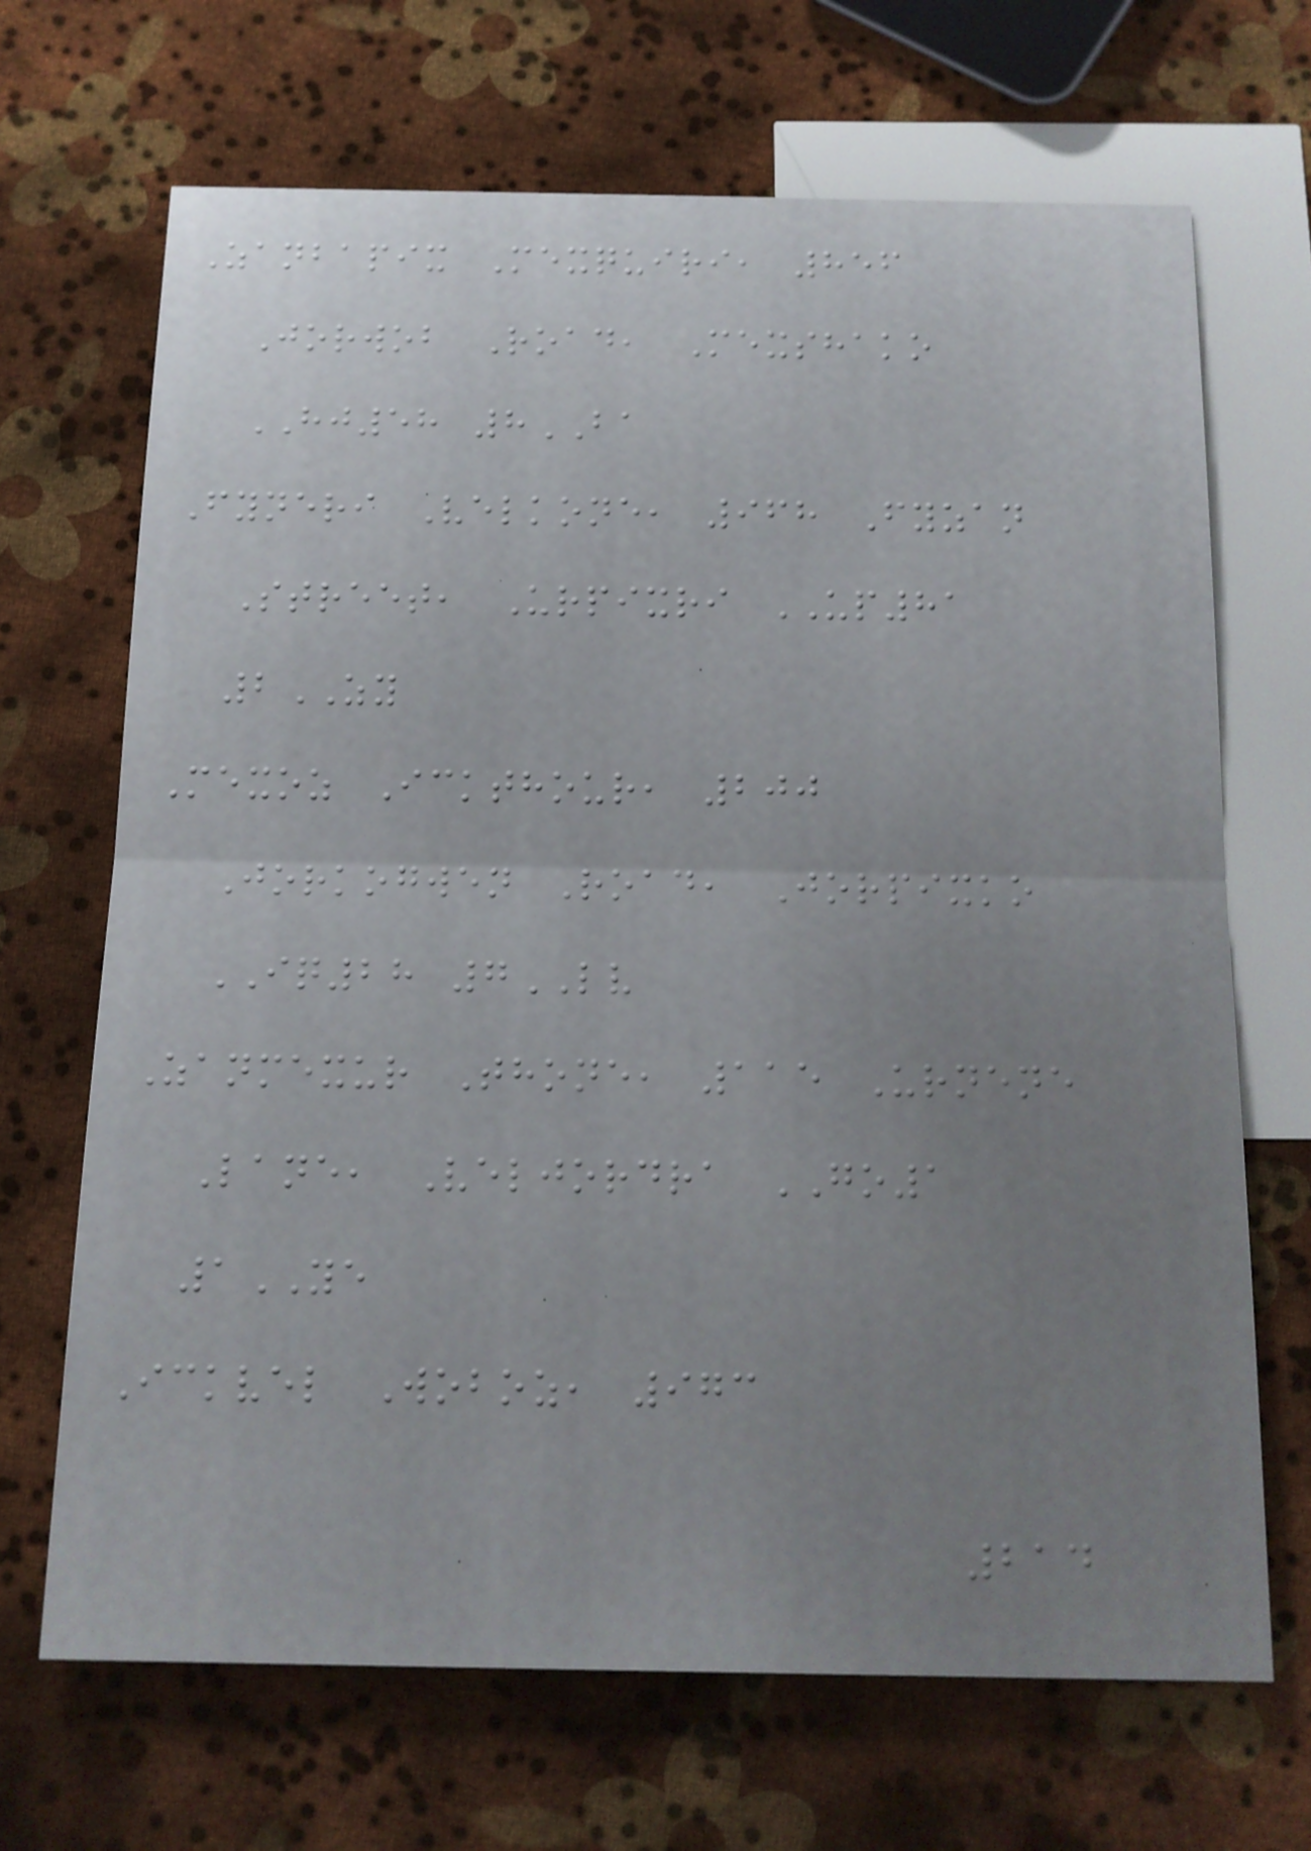Zanbapix Mexquiri, 856
Jorwob Road, Mexshako
HJ58 8BA
Fyneri Velkone, 968 Fyzan
Street, Urpixri UP81
2ZY
Mexoz Ickthour, 200
Jorkogwen Road, Jorpixko
IQ28 7LV
Zanmexur Thone, 115 Urnene
Lane, Veljordra GO1
1YE
Ickvel Woboz, 973
214
